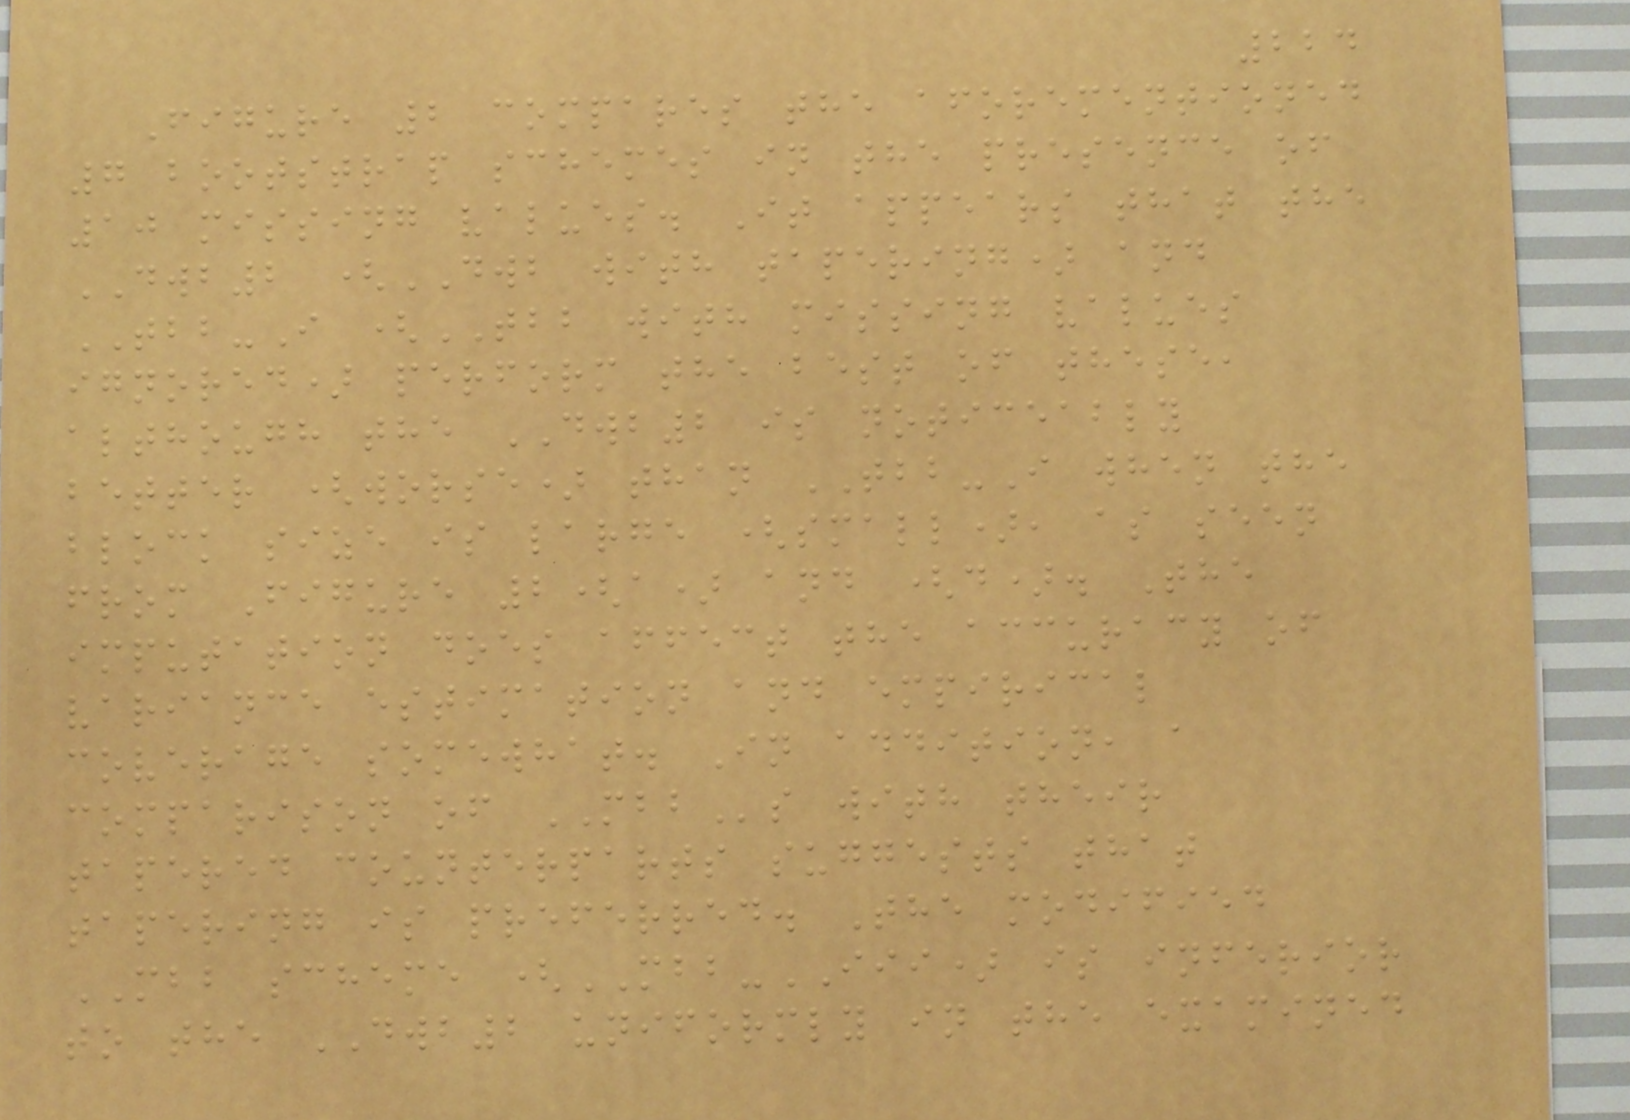224
Figure 2 compares the aforementioned
7 bootstrap schemes in the presence of
10 missing values. It appears that the
DWB2 (DWB with tapering) and
TBB-I (TBB with missing values
ignored) perform the best of these,
although the DWB2 is noticeably
better (worse) than TBB-I when the
block size is large (small), as seen
from Figure 2(a) and (d). The
imputation does affect the accuracy of
variance estimation and empirical
coverage somewhat. In addition, a
comparison of MBBs with their
tapered counterparts suggests that
tapering is preferred. The modified
MBB scheme (MBB-III) is inferior
to the DWB2 uniformly in the examined
